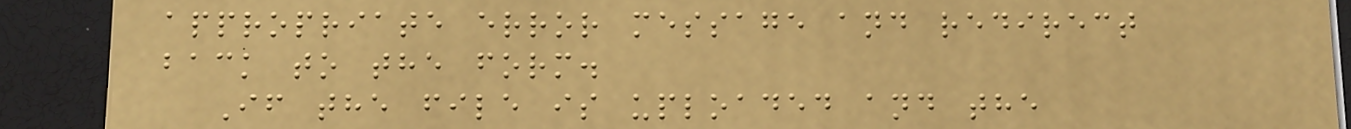appropriate error message and redirect
back to the form.
If the file is uploaded and the
